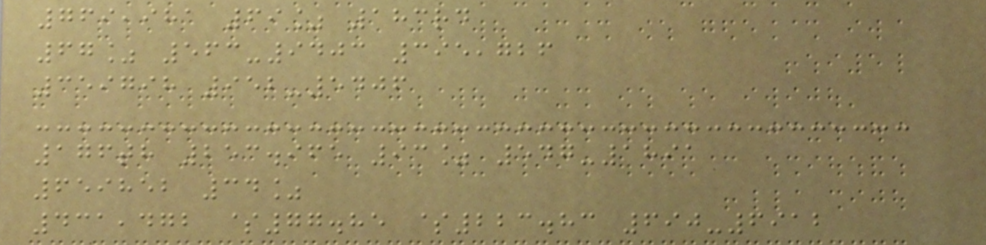769,981 69% 183rd
67% 563-9403 395,726
359798 952-5406
176th 253.965 93% 547-1891
659852 34%
431,472 $77.85 $223.83 690-6912
